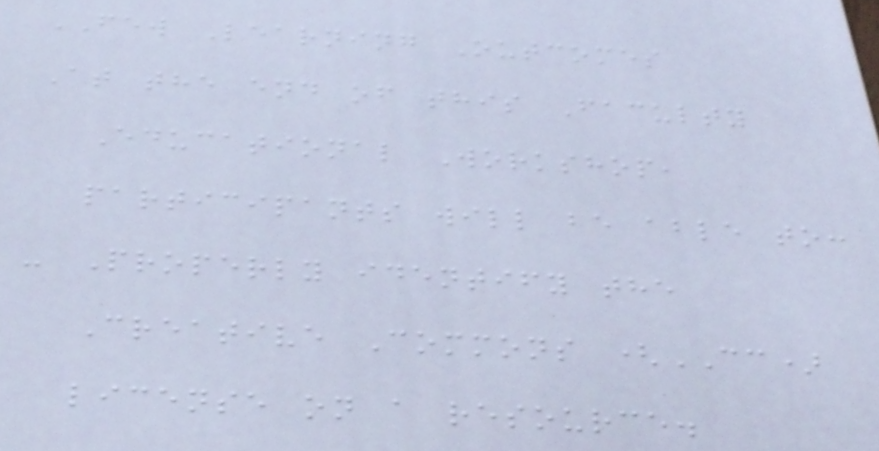FEW Learning Outcomes
At the end of this Faculty
Educational Workshop,
participants will be able to:
- Properly identify the
Creative Commons (CC)
license on a resource.
